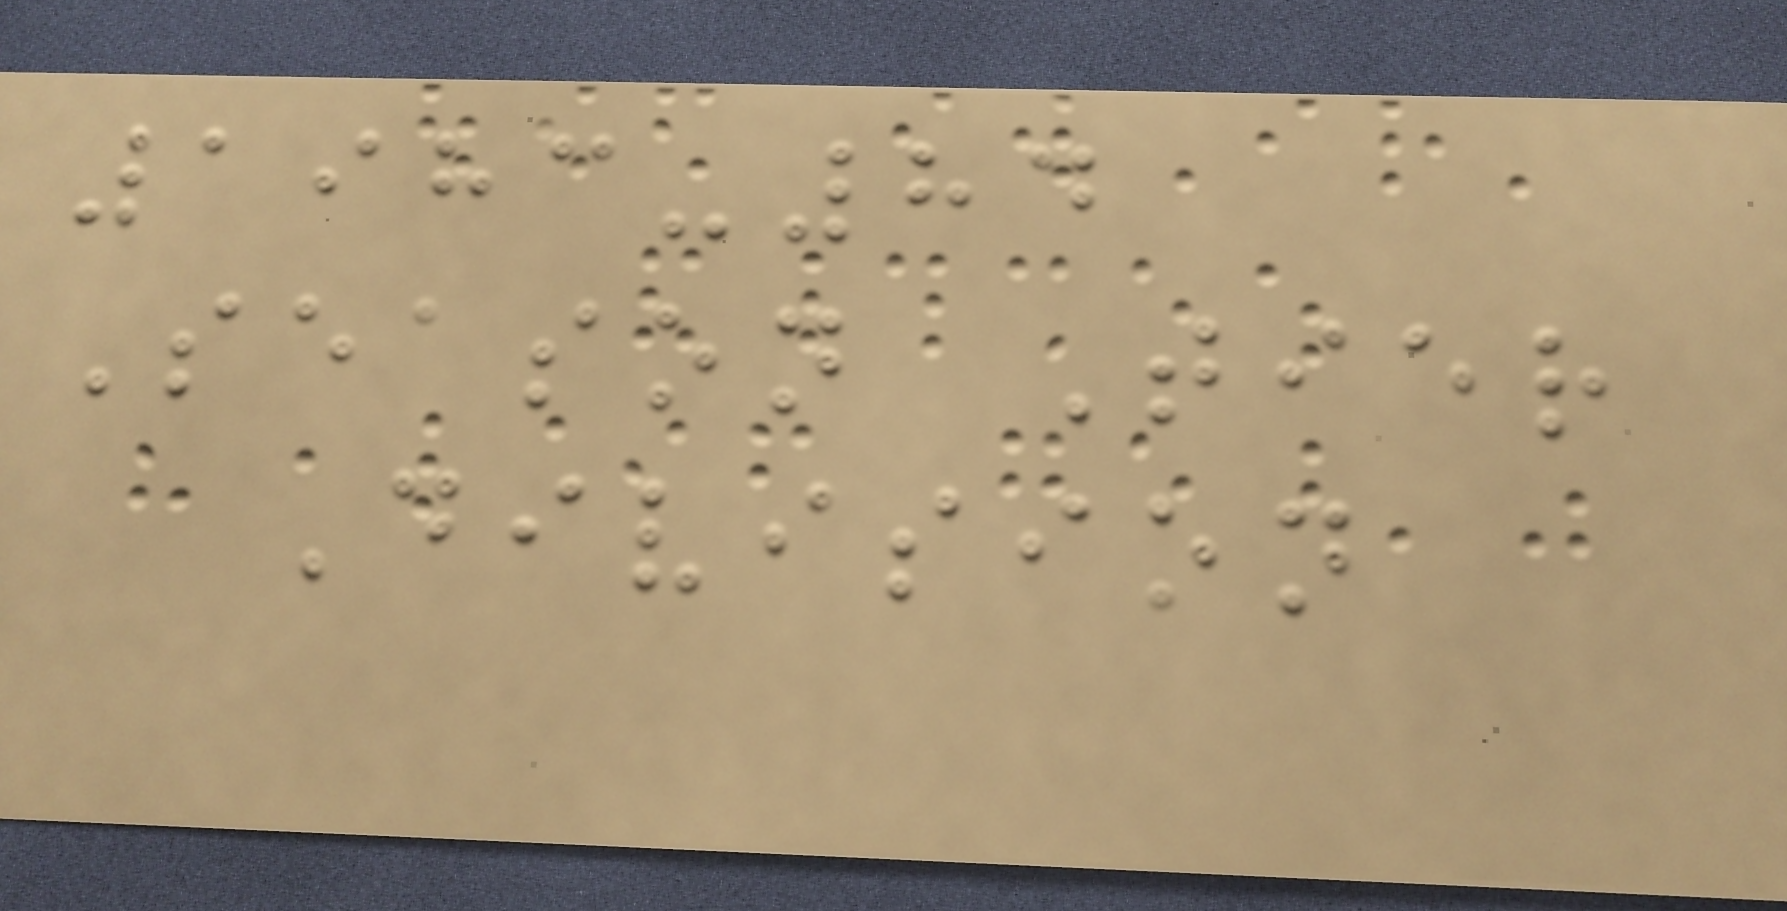1983-84
Season Tier
Division
